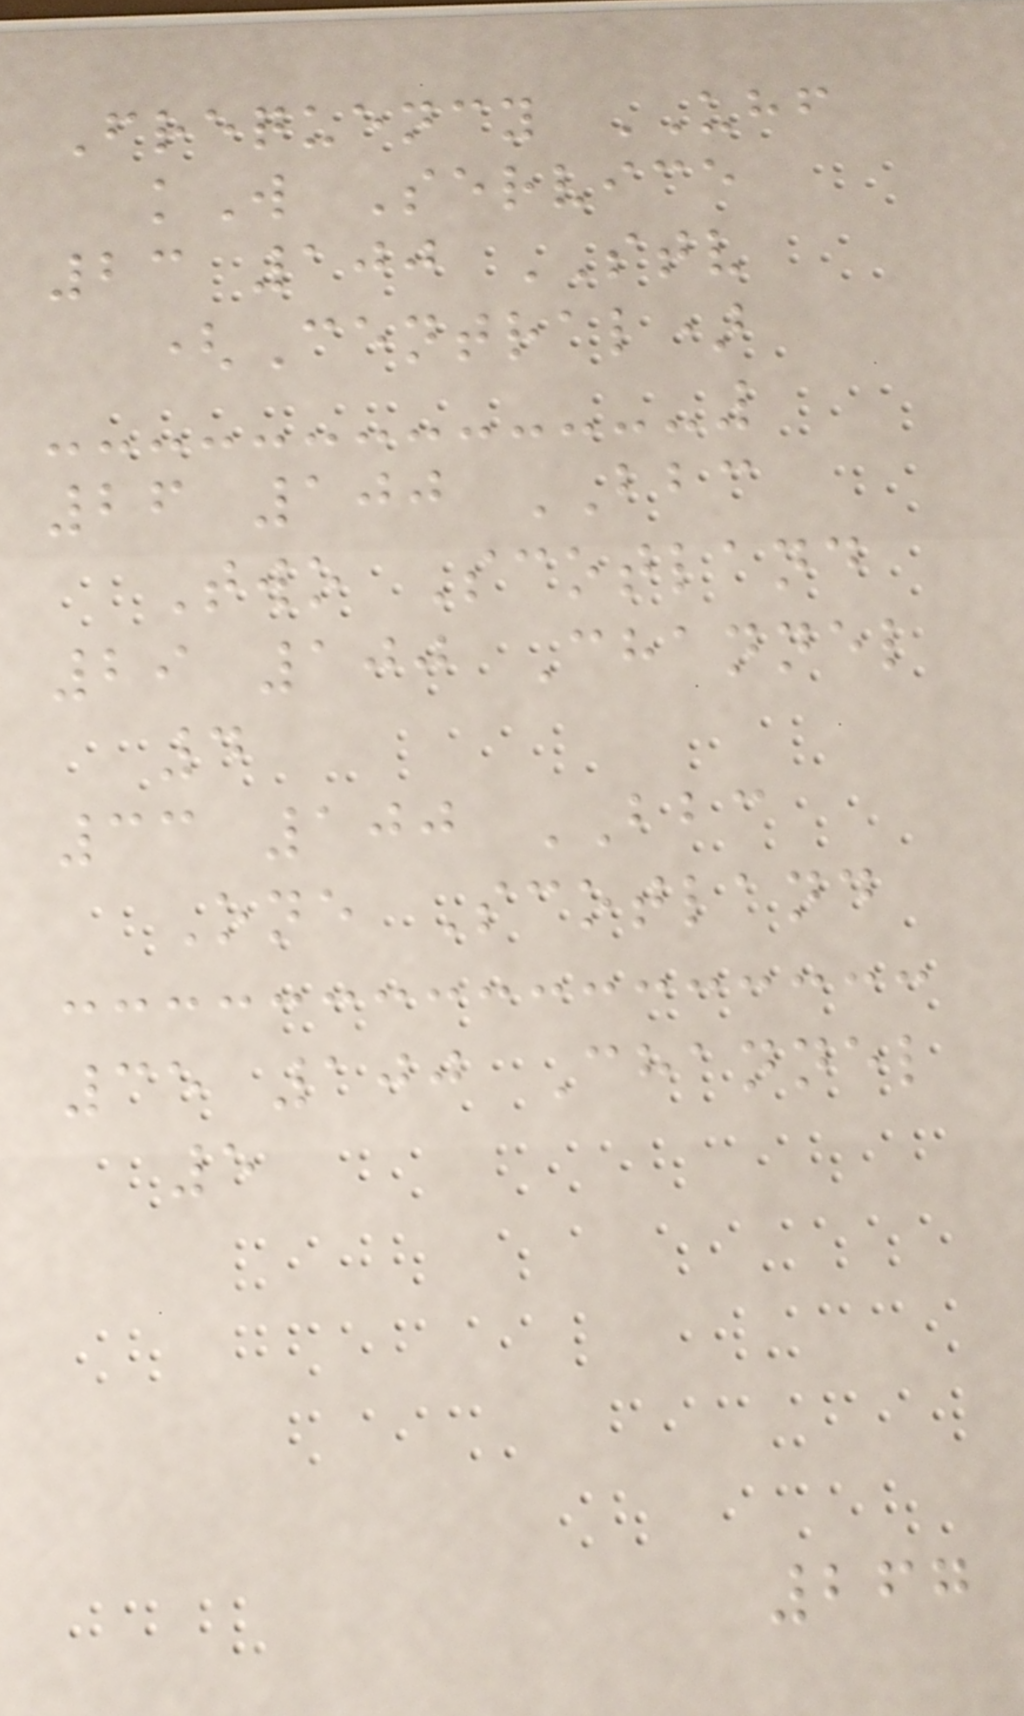Frequency UHF
kW Service
23 100 STV
(Central)
26 100 BBC
Two Scotland
29 100 Channel
4
33 100 BBC
One Scotland
35 100 Channel
5
267
